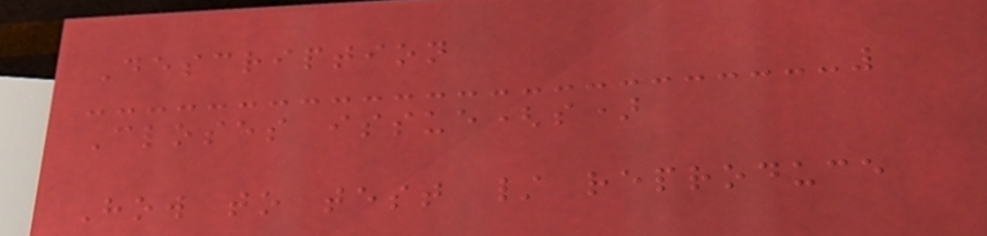Description
Closes issue(s)
How to test / reproduce
